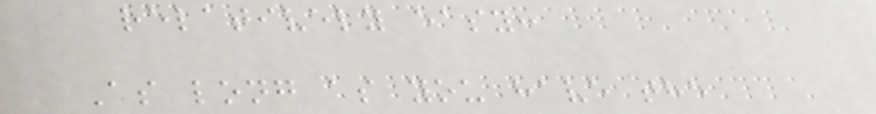relatively easy:
As long as you have the
